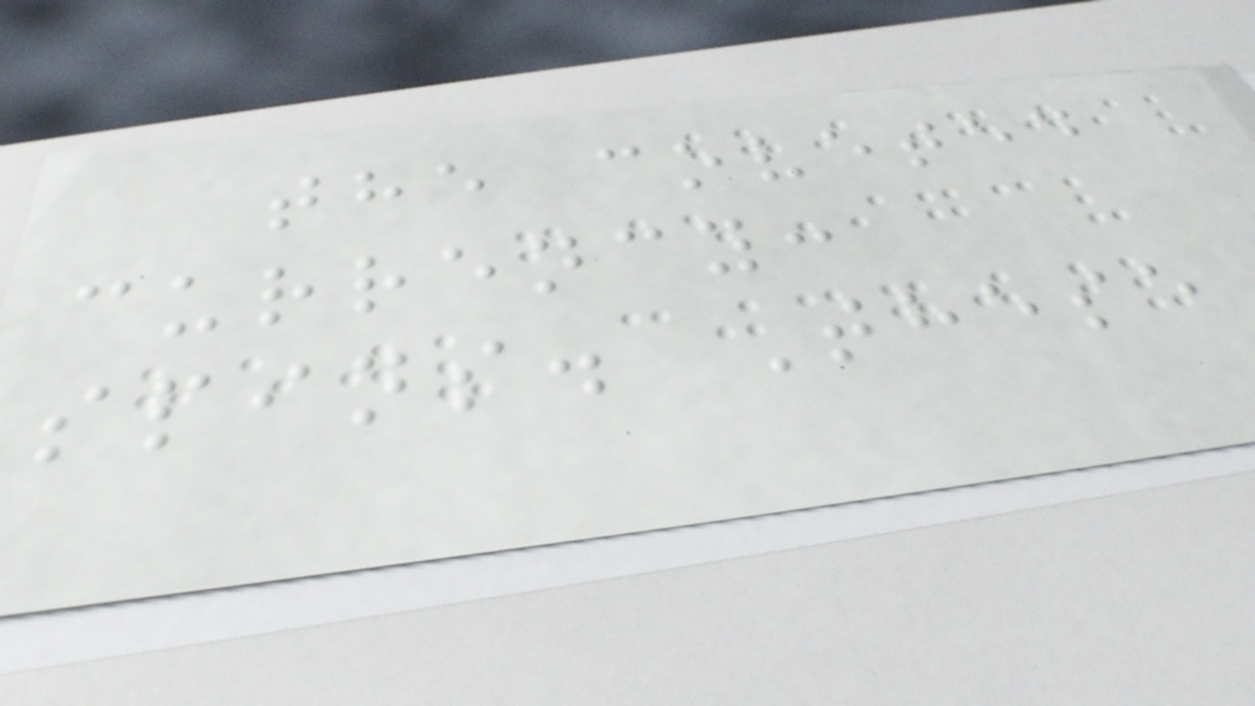the coveted
currency:
spins. These
